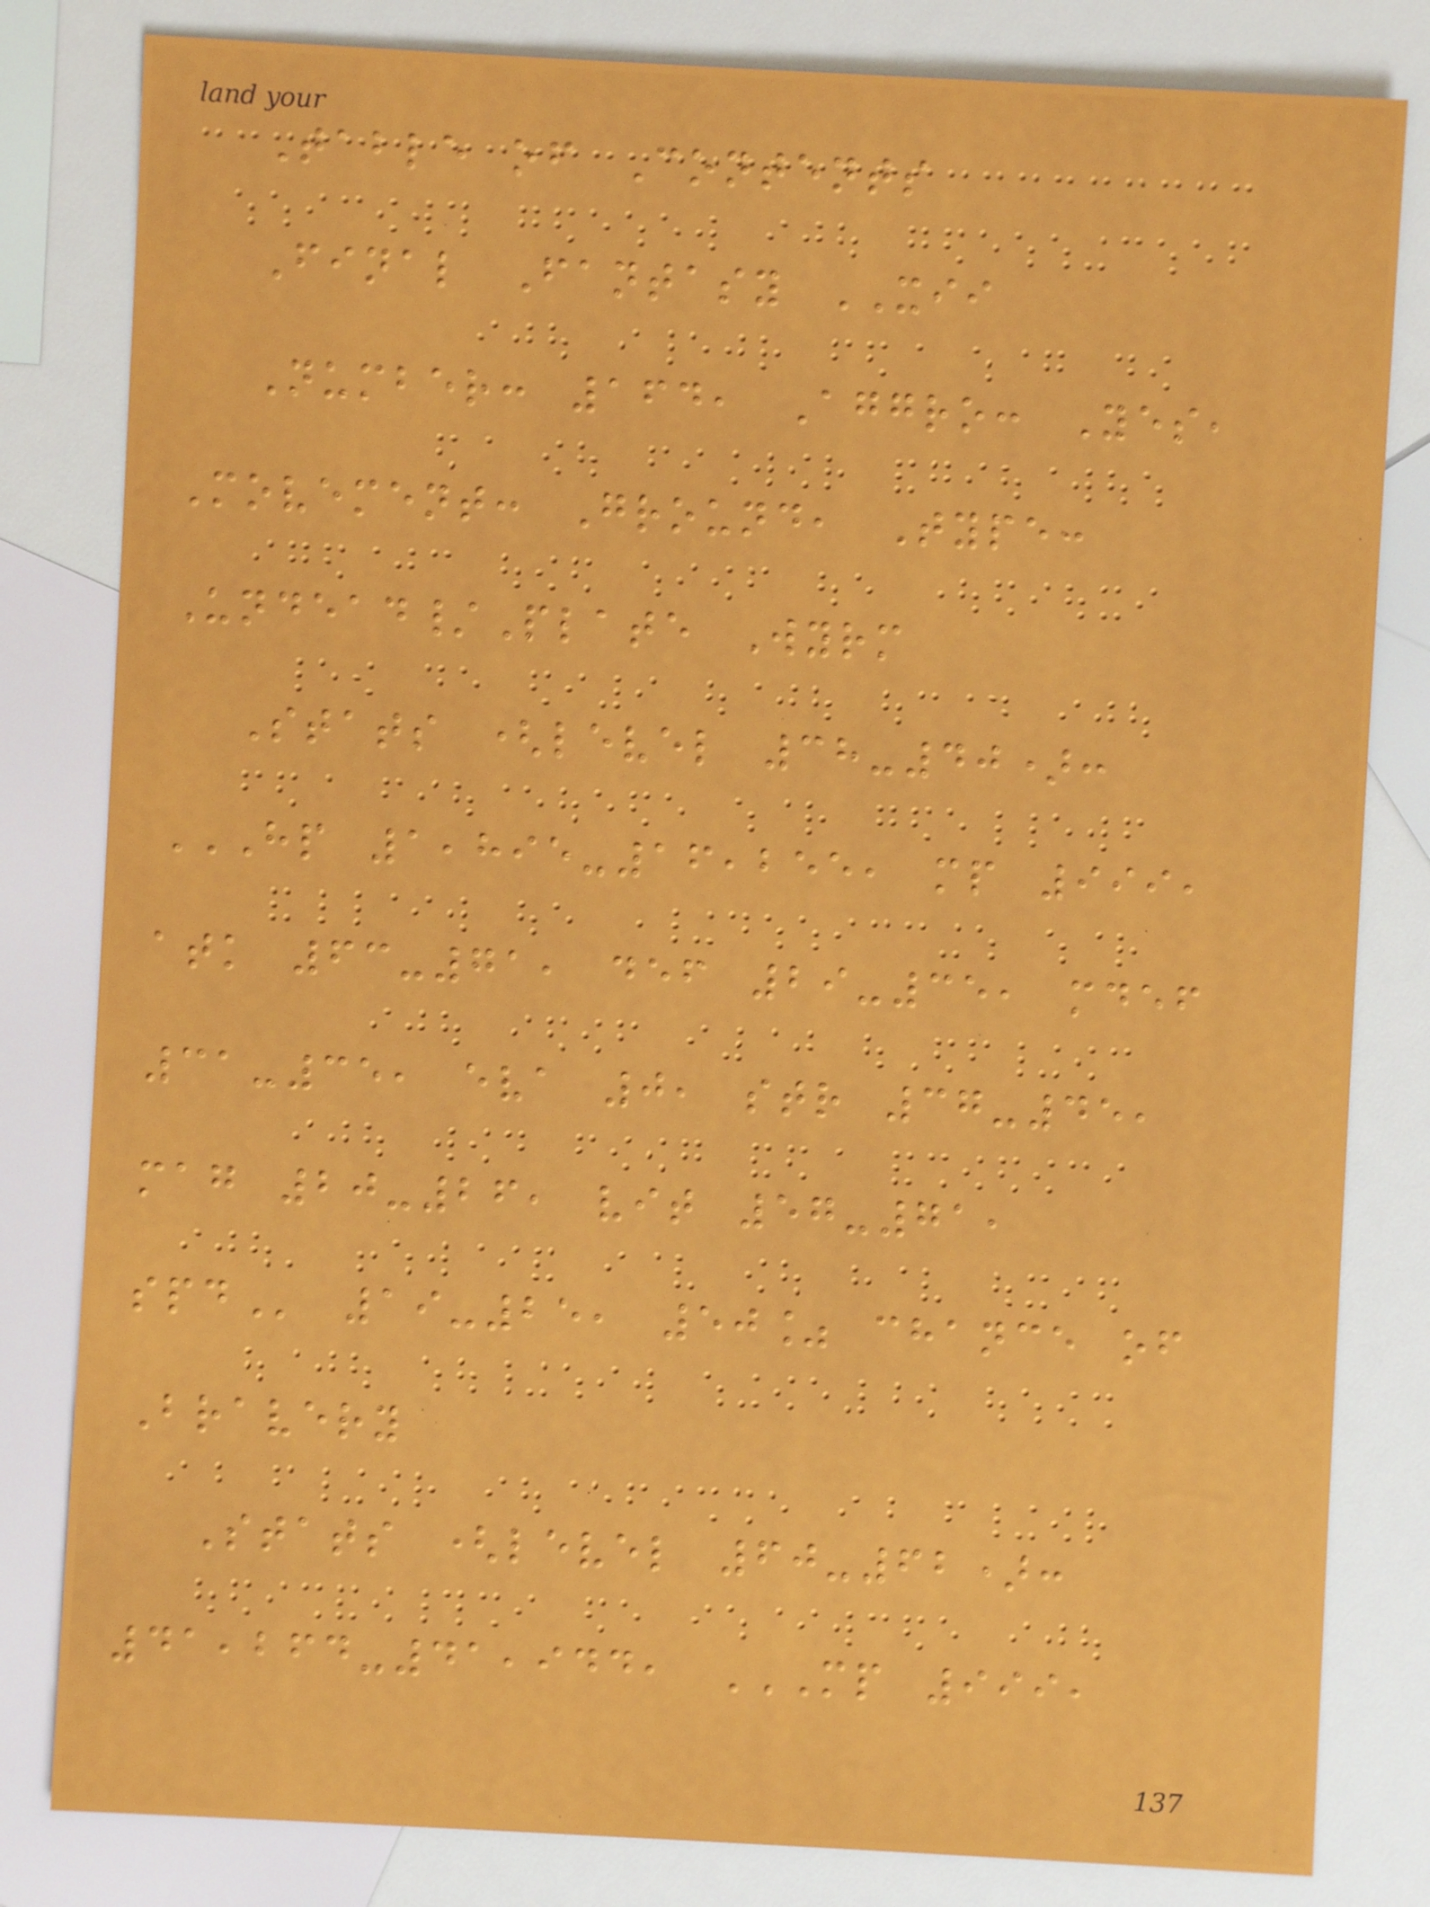Table of Contents
Final Fantasy XII
Number: 164, Aggro: Yes,
Movement: Ground, Type:
Undead/Plate Wyrm
Stats (level 38-40):
HP 1,895-16,255, MP 999,
ATK 63-71, DEF 29-35, MDEF
31-35, EVA 0, STR 37-45,
MAG 20-26, VIT 57-71,
SPD 19-25, 50% chance of
Bravery
Stats (level 60-62):
41,264-41,944, MP 999,
